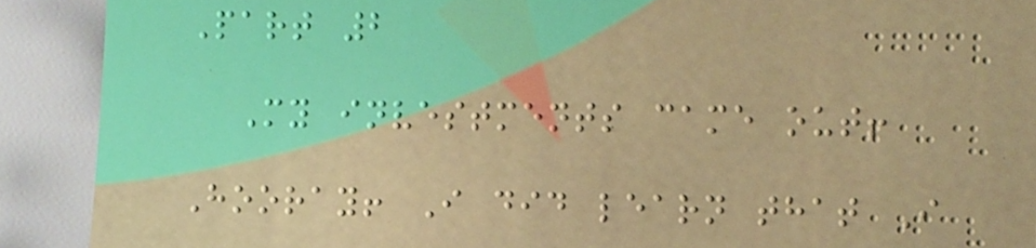Part 2
My investments came out!
Hooray! I did learn that I
